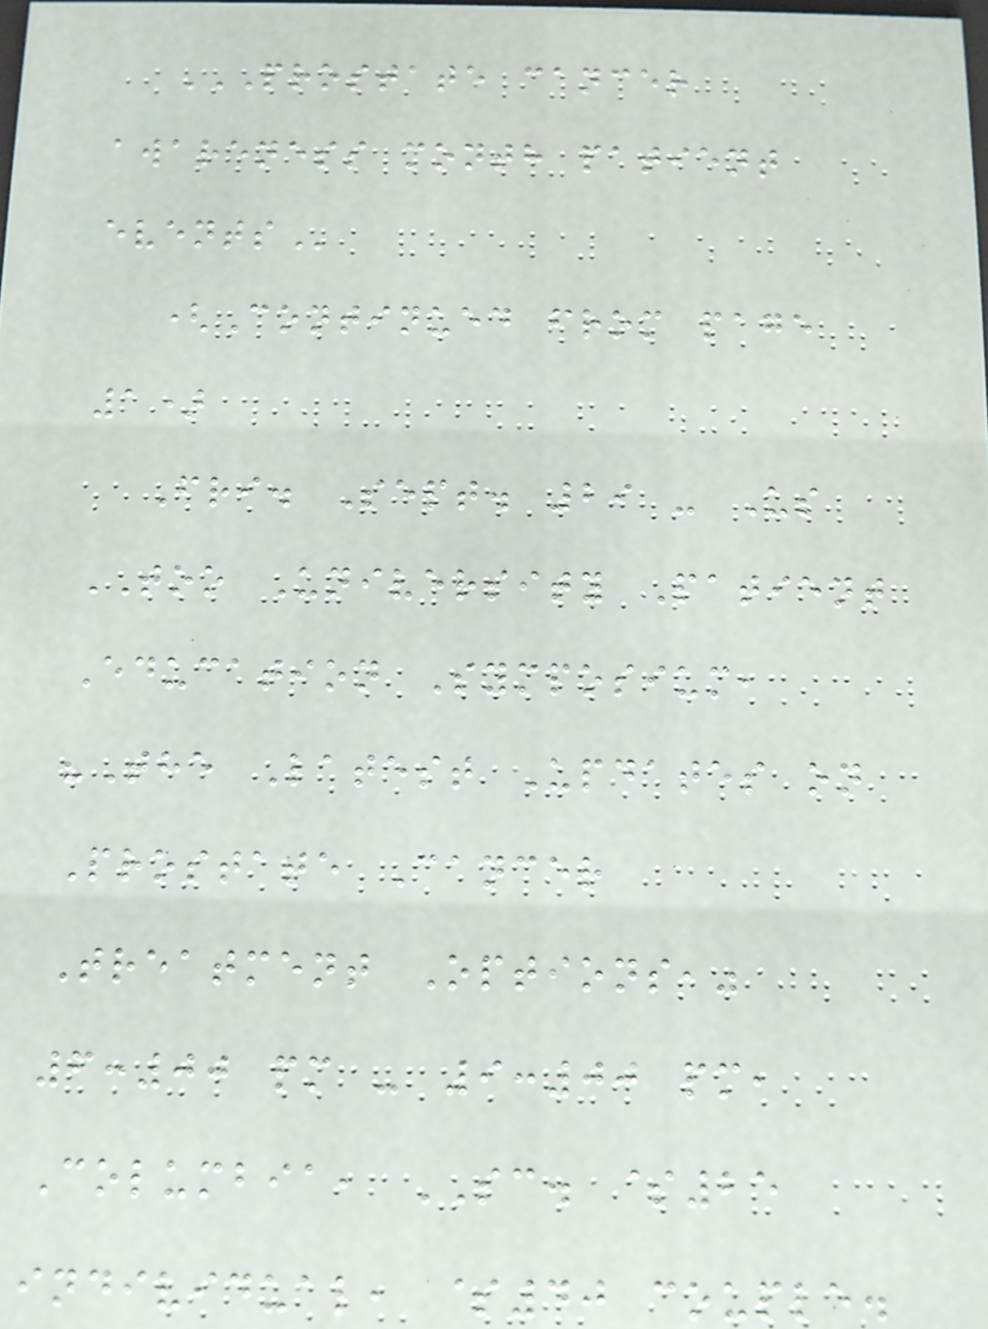PROSTATE CANCER
AWARENESS MONTH PATIENT
EVENTS
(Continued from page
1)
Fri. Sept. 29 - Us
TOO University Patient
Education Symposium,
"The Latest Updates on
Prostate Cancer
Treatment Options,"
6:00 pm - 9:00 pm,
Columbia, SC. $25
individual, $40 couple.
